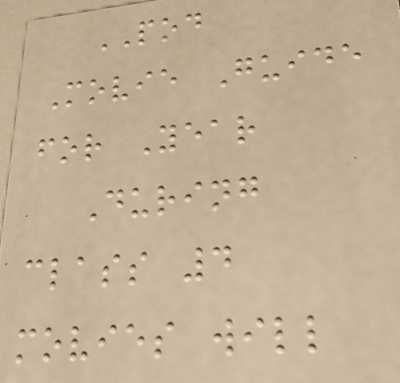POD
Movie Guide
for Year
During
class 4
movies will
